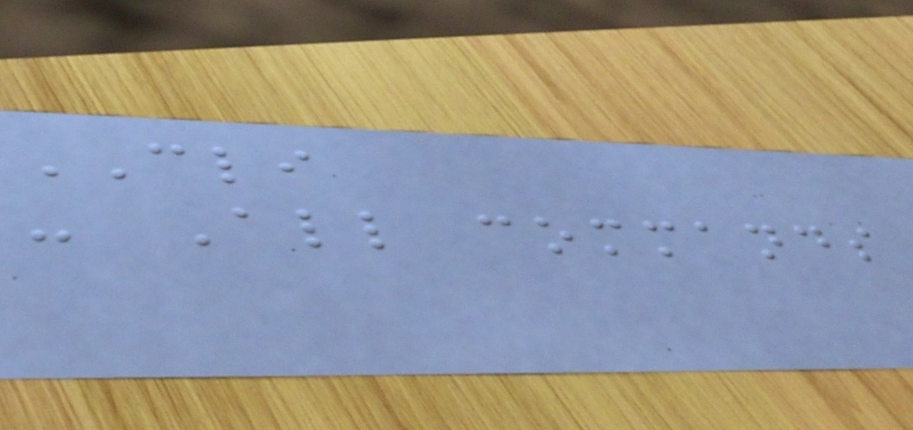CLI
- All commands
